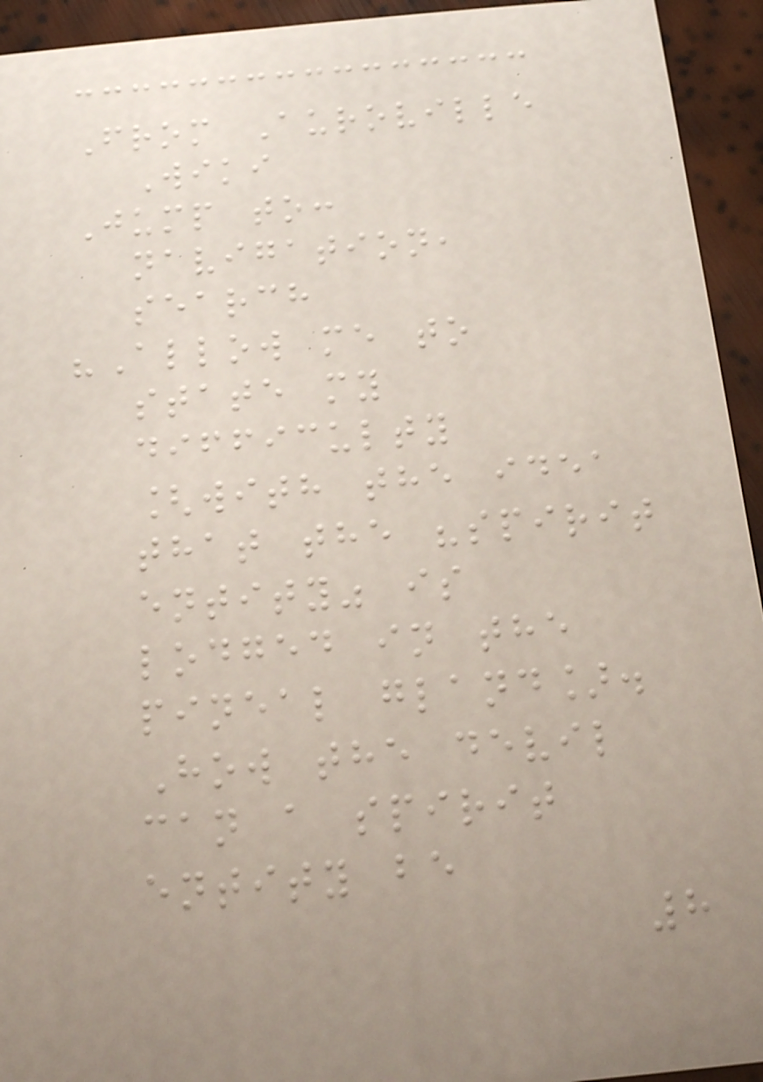From Auroville
Wiki
Jump to:
navigation,
search
"Allow me to
state my
difficulty
[with the idea
that the "spirit
entity" is
lodged in the
pineal gland].
How the devil
can a spirit
entity be
8
